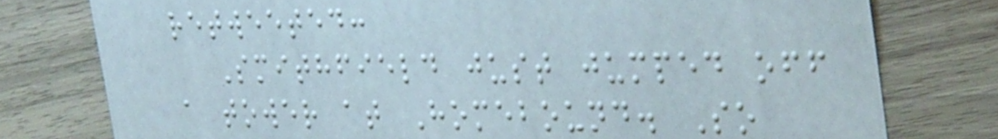retweeted:
Smithfield just jumped off
a tower at Homebound. So
